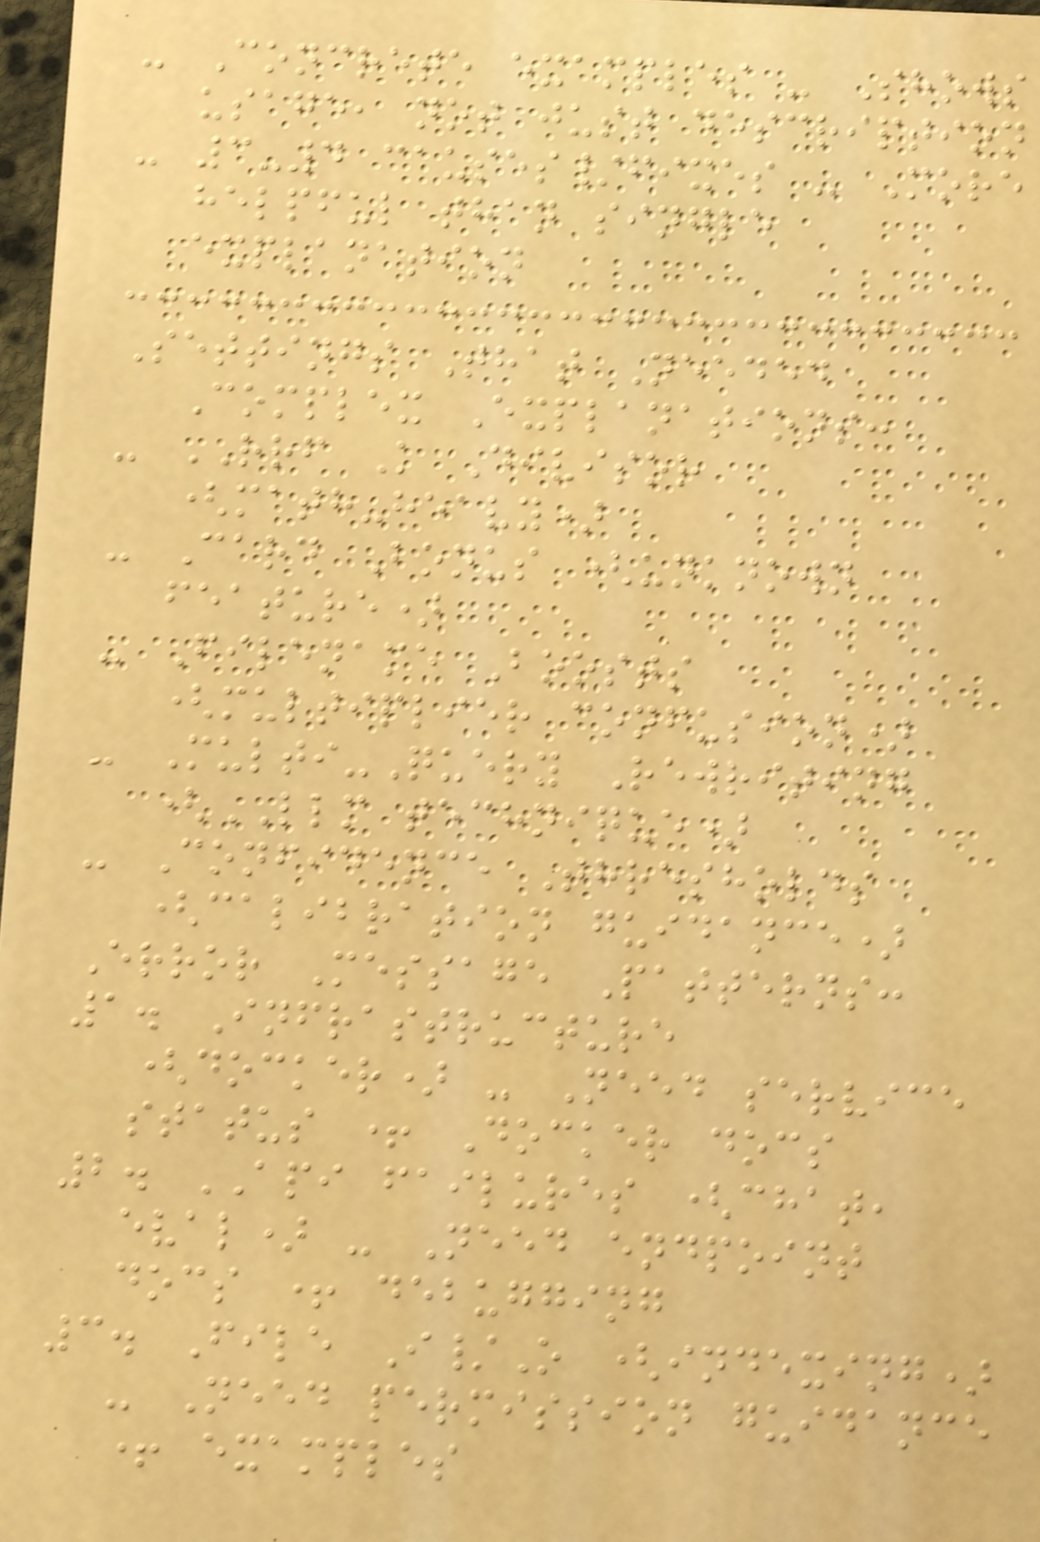- Concrete examples - Shows
usage, not just description
- 3-4 causes/fixes - More
helpful than single
explanation
Settings That Needed
Complex Explanations:
- RRF K Divisor
(math-heavy)
- Card Bonus (unknown
feature)
- Filename Boosts
(multiplier confusion)
- Multi-Query Rewriting
(LLM technique)
- Confidence Thresholds
(calibration guidance)
Error Message Patterns:
1. Infrastructure
(docker) - Need service
status + Docker docs
2. API failures (chat,
eval) - Need endpoint
docs + debugging
3. File I/O (indexing)
- Need permission guidance
+ examples
